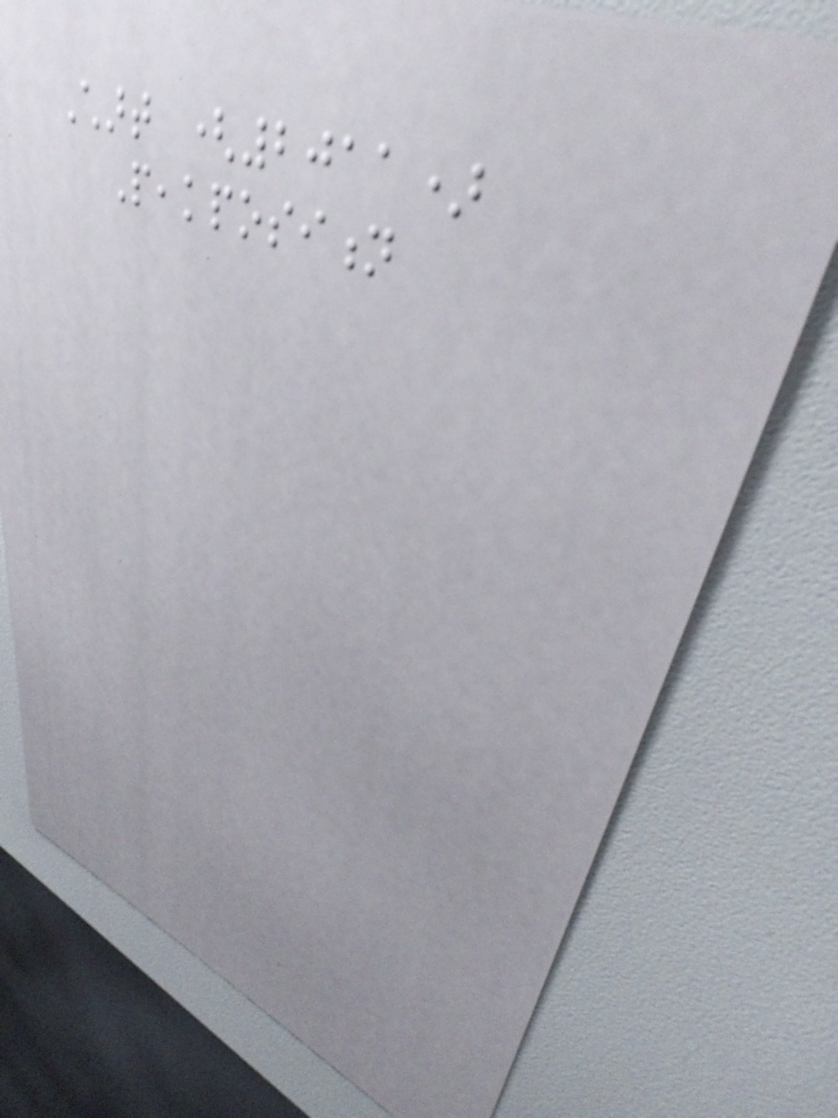Chart (2011)
Peakposition
